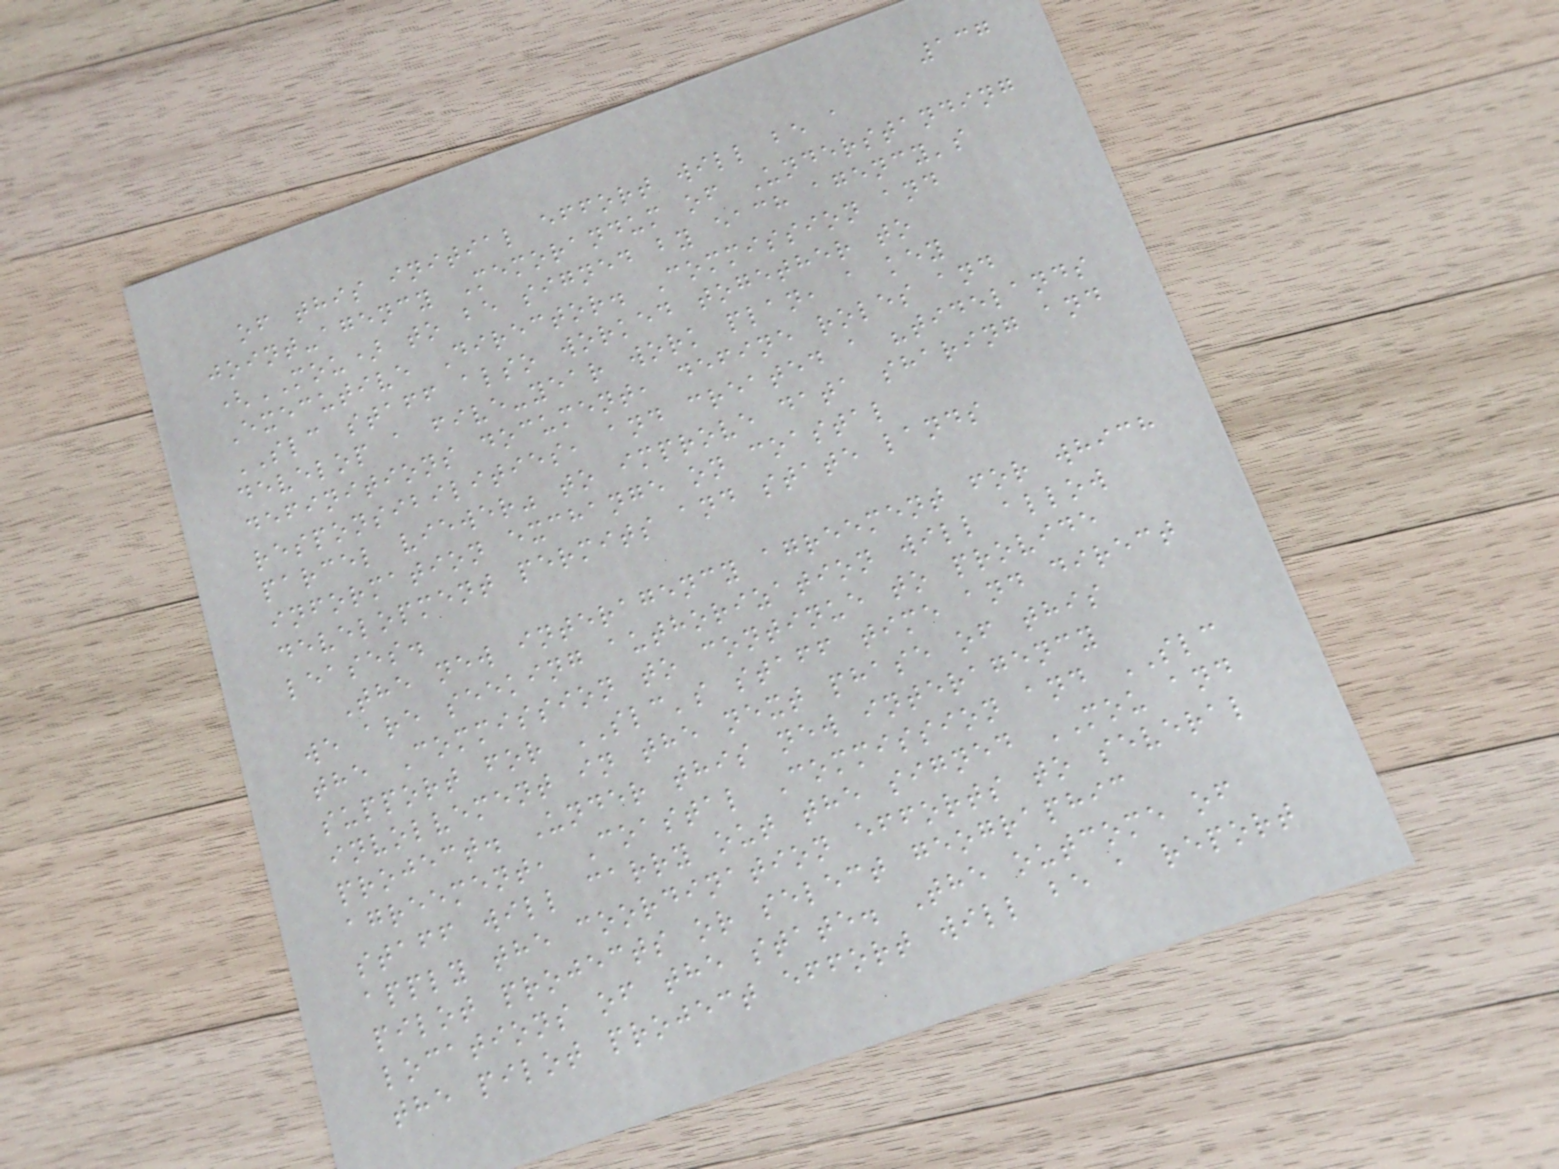137
of this initial effort will be a
joint-agency Memorandum of Understanding
(MOU) to be signed by each agency's
Executive Director. Commission and
SLC staff also worked together to
develop a five-year work plan, a key
definitions document, define roles and
responsibilities, and created a "tidelands
parcel viewer" to improve data sharing and
information exchange on coastal
development permits and state lands
leases.
The new interagency agreement for which
we are seeking authorization will allow
the Commission to continue to provide
support for SLC's staff time and direct
involvement in the next phase of this
project. Under this new interagency
agreement, Coastal Commission and SLC
staff will carry out the signed MOU and
apply the coordination efforts to several
pilot projects or select geographic
locations of the state. The outcome of
the pilot project effort will be a report
